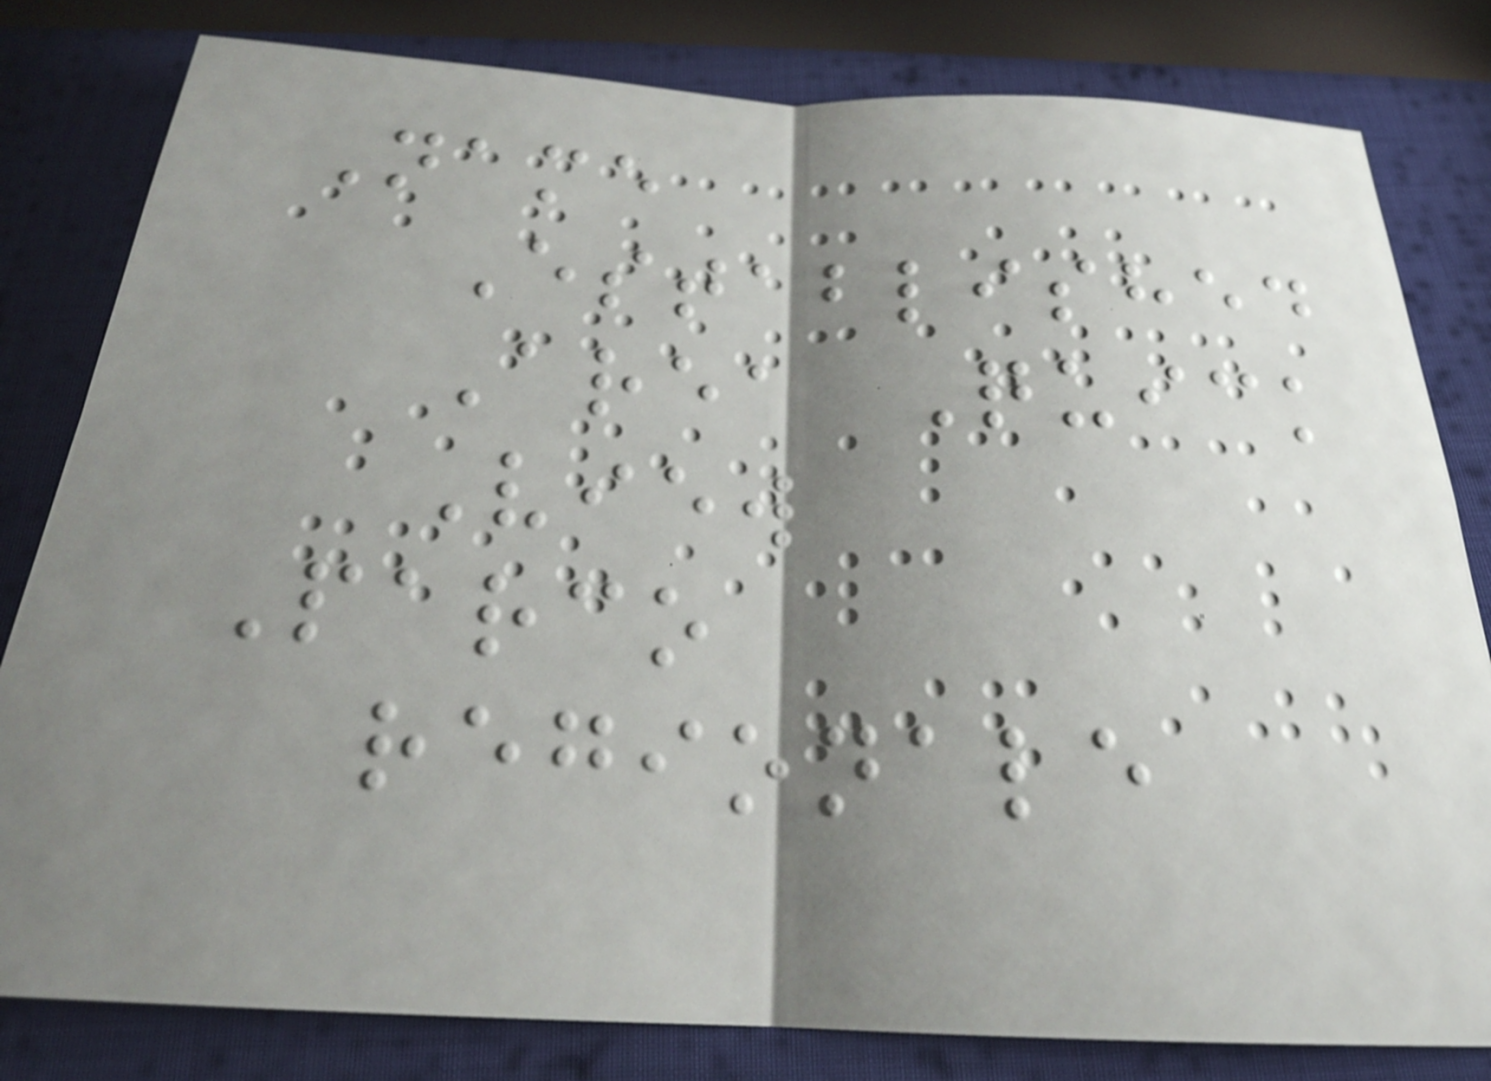Name
Established
Area Quick
View
Parco
regionale
